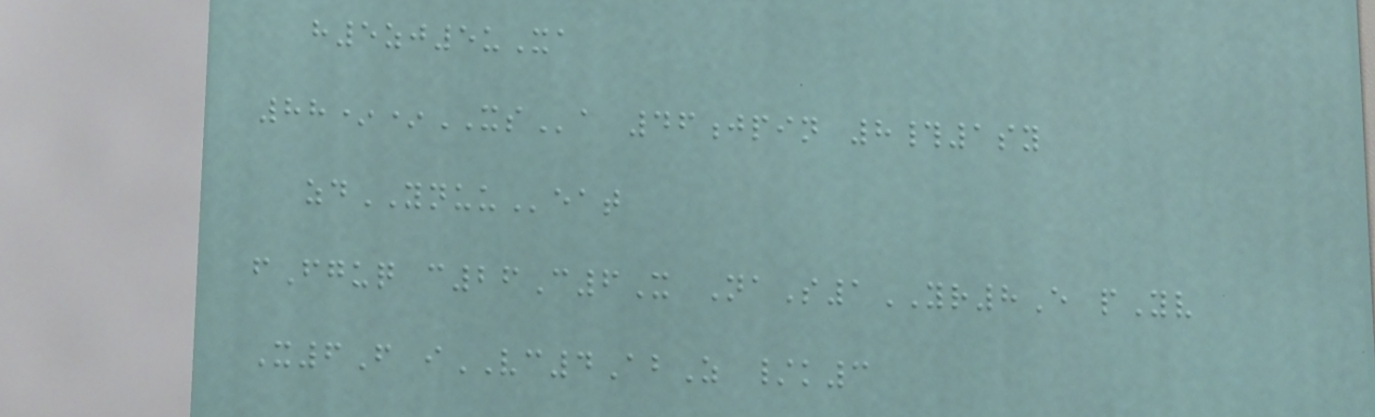h5zj5uXa
88**XSa 46jpin 8#1sy
zdYNUUeat
fFguq c26C6X NaS1YR8E pYv
X6F iVC4AbZ /k3
